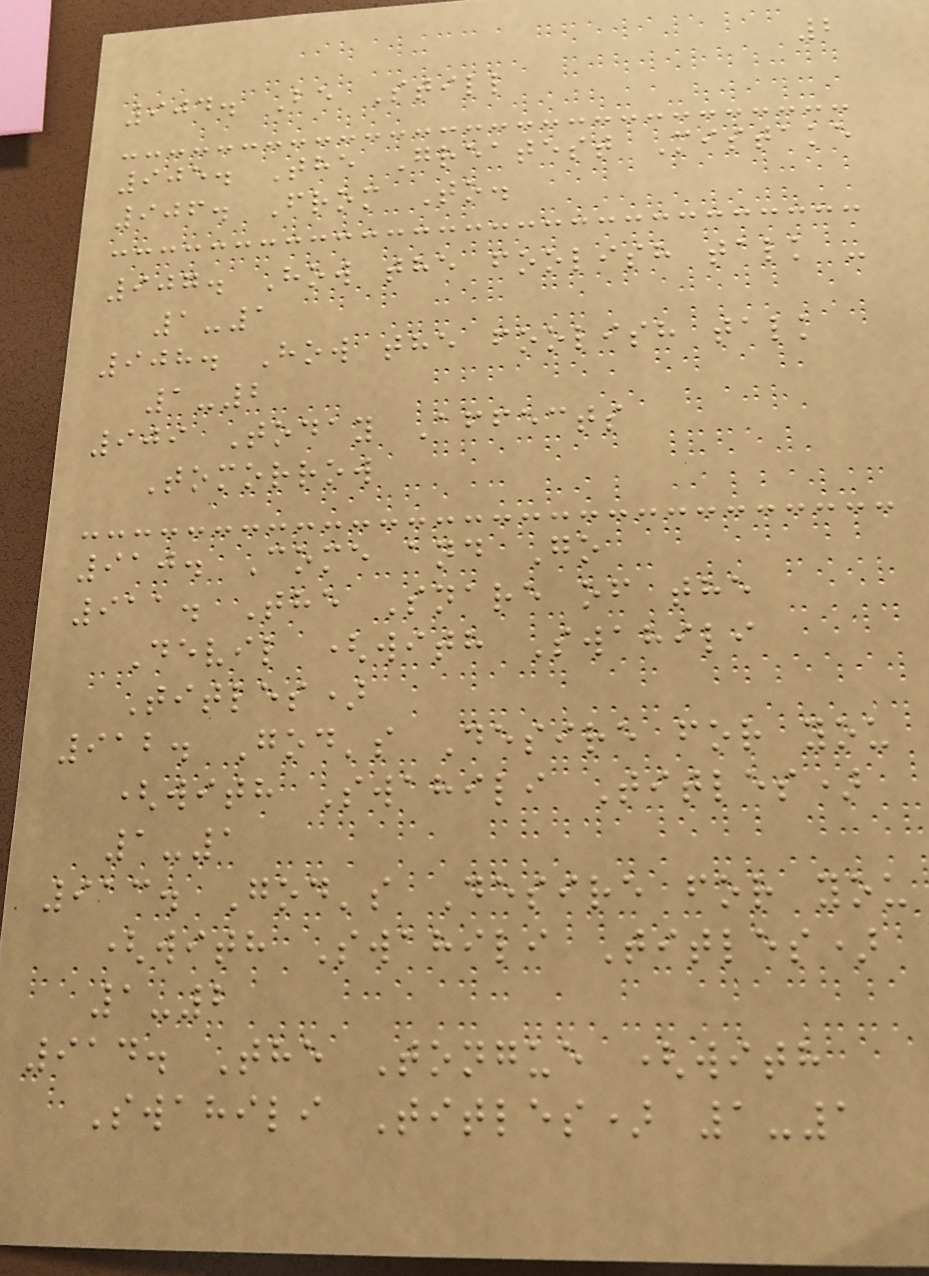2
904. Be Still
905. The Greatest Mistake
906. From To.
907. How the foolish talk -
1-1
908. How the foolish talk
1-2
909 Today Affects
Tomorrow
910. Come and Go
911. The Snare of the
Devil (with Swahili
Titles)
912. God's Desire for you
(with Swahili Titles)
1-1
913. God's Desire for you
(with Swahili Titles)
1-2
914. The Tongue (with
Swahili Titles) 1-1
